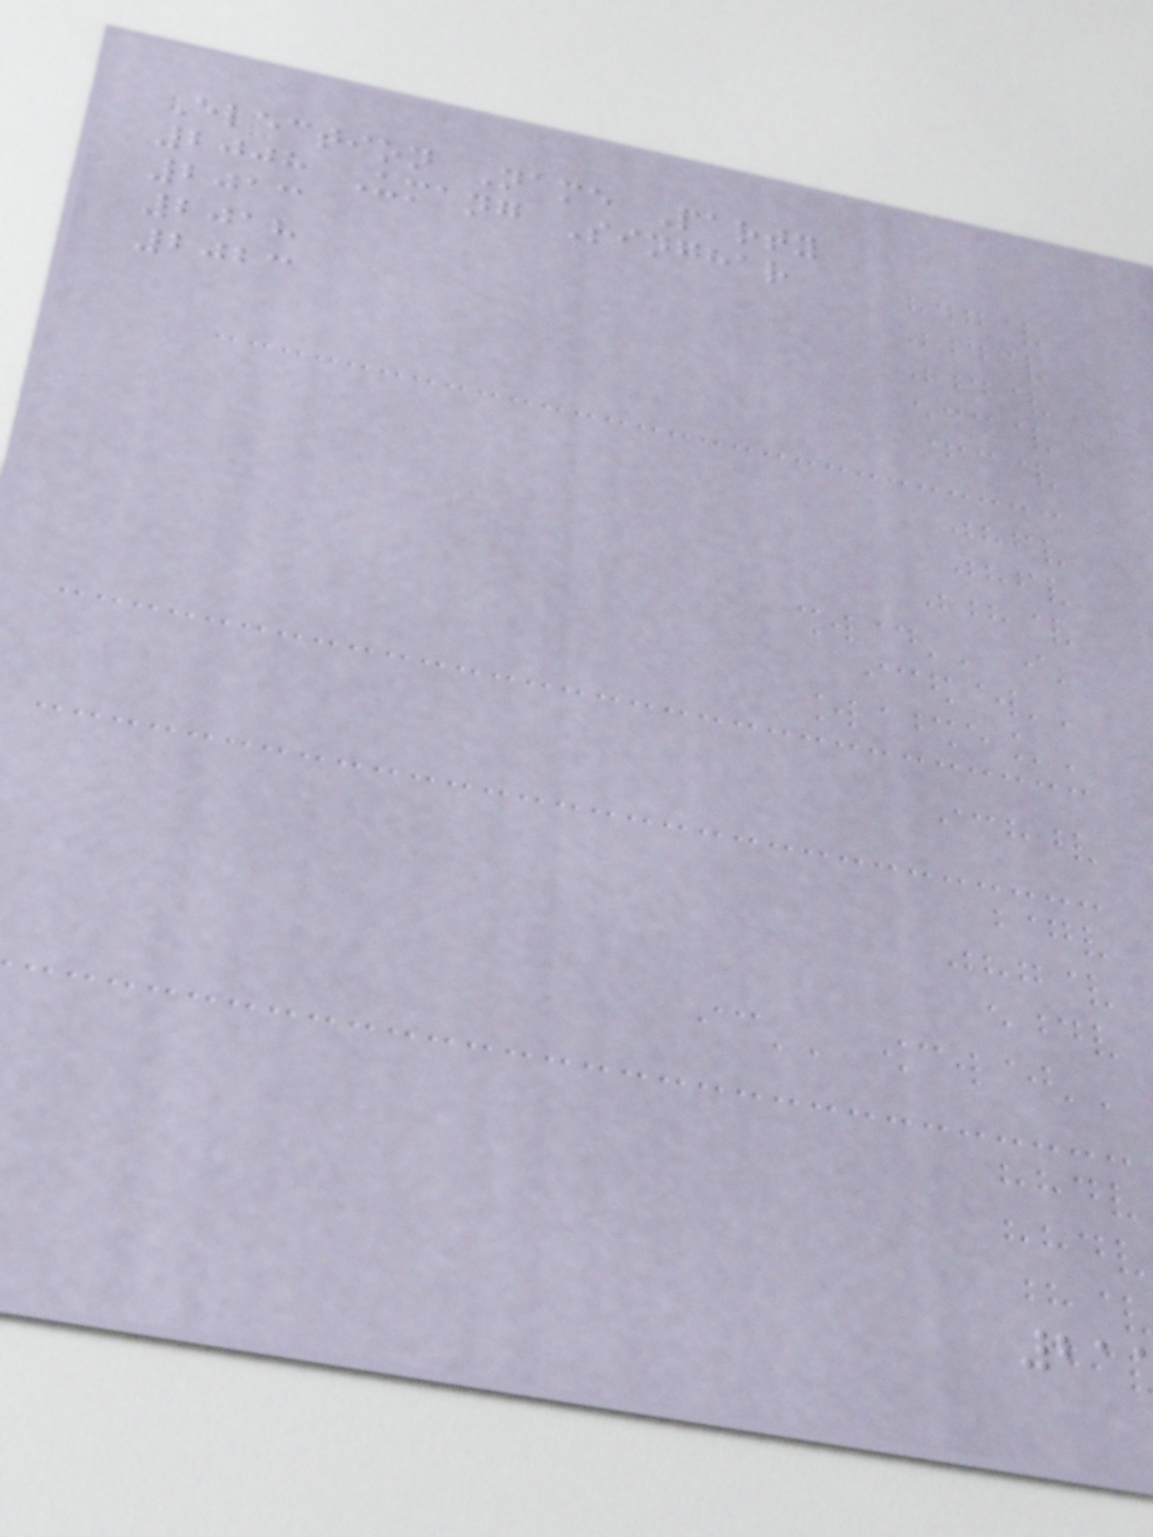Election Name Party
2008 Umang Singhar
2013
2018
2023
